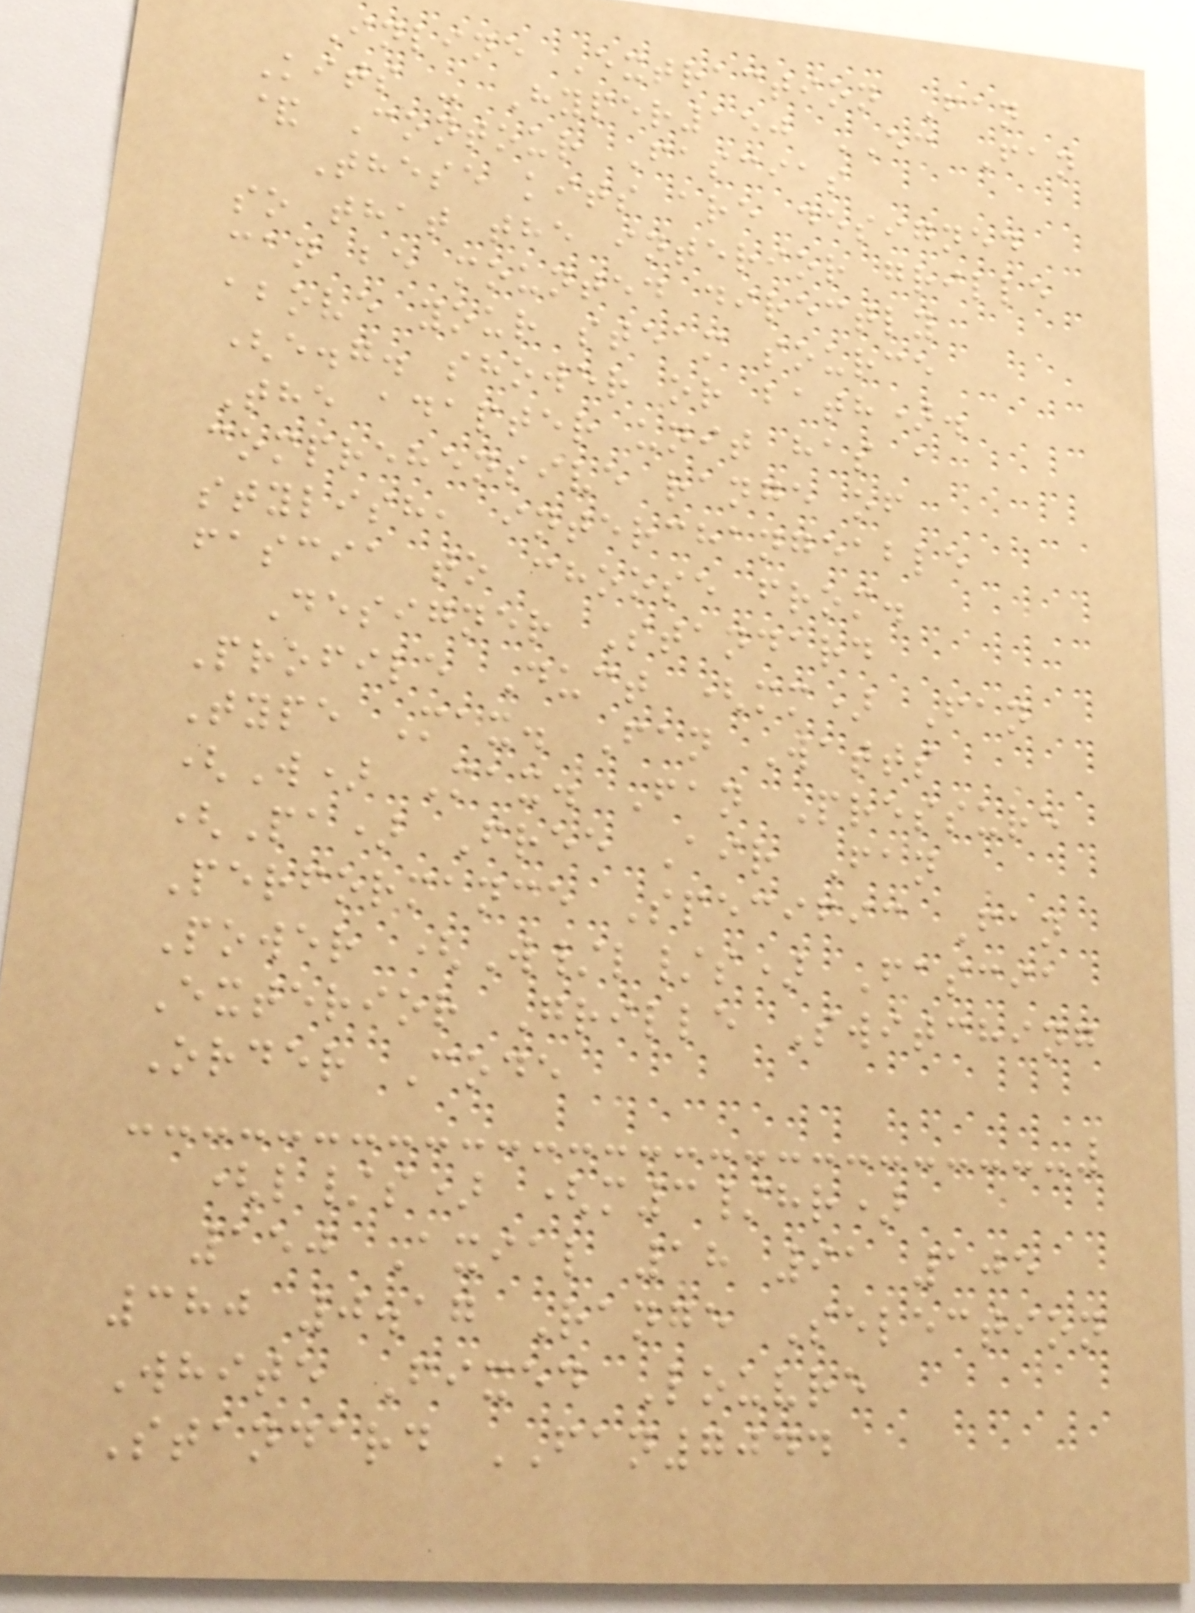Inline Extraction Fan
Kits - Hyper150 EC Fan
& Contour Fascias
These kits are designed
so that the interior grille
can be mounted directly
above your steam source
(e.g. shower or bath).
The adapter unit has a
comprehensive range of
stylish, interchangeable
fascia to choose from.
Designer Standard
Profile Duct (mm) Fan
Type Max. Fan Watts
(W) Max. Fan Pressure
(Pa) Free Air Fan
Performance Specific Fan
Power (W/l/s) Fascia
Exterior Grille Switching
Order Code
(l/s) (m3/hr)
150 Axial 18 91 105
380 0.17 Range Selection
White Fixed Louvre
Standard FAN7044
